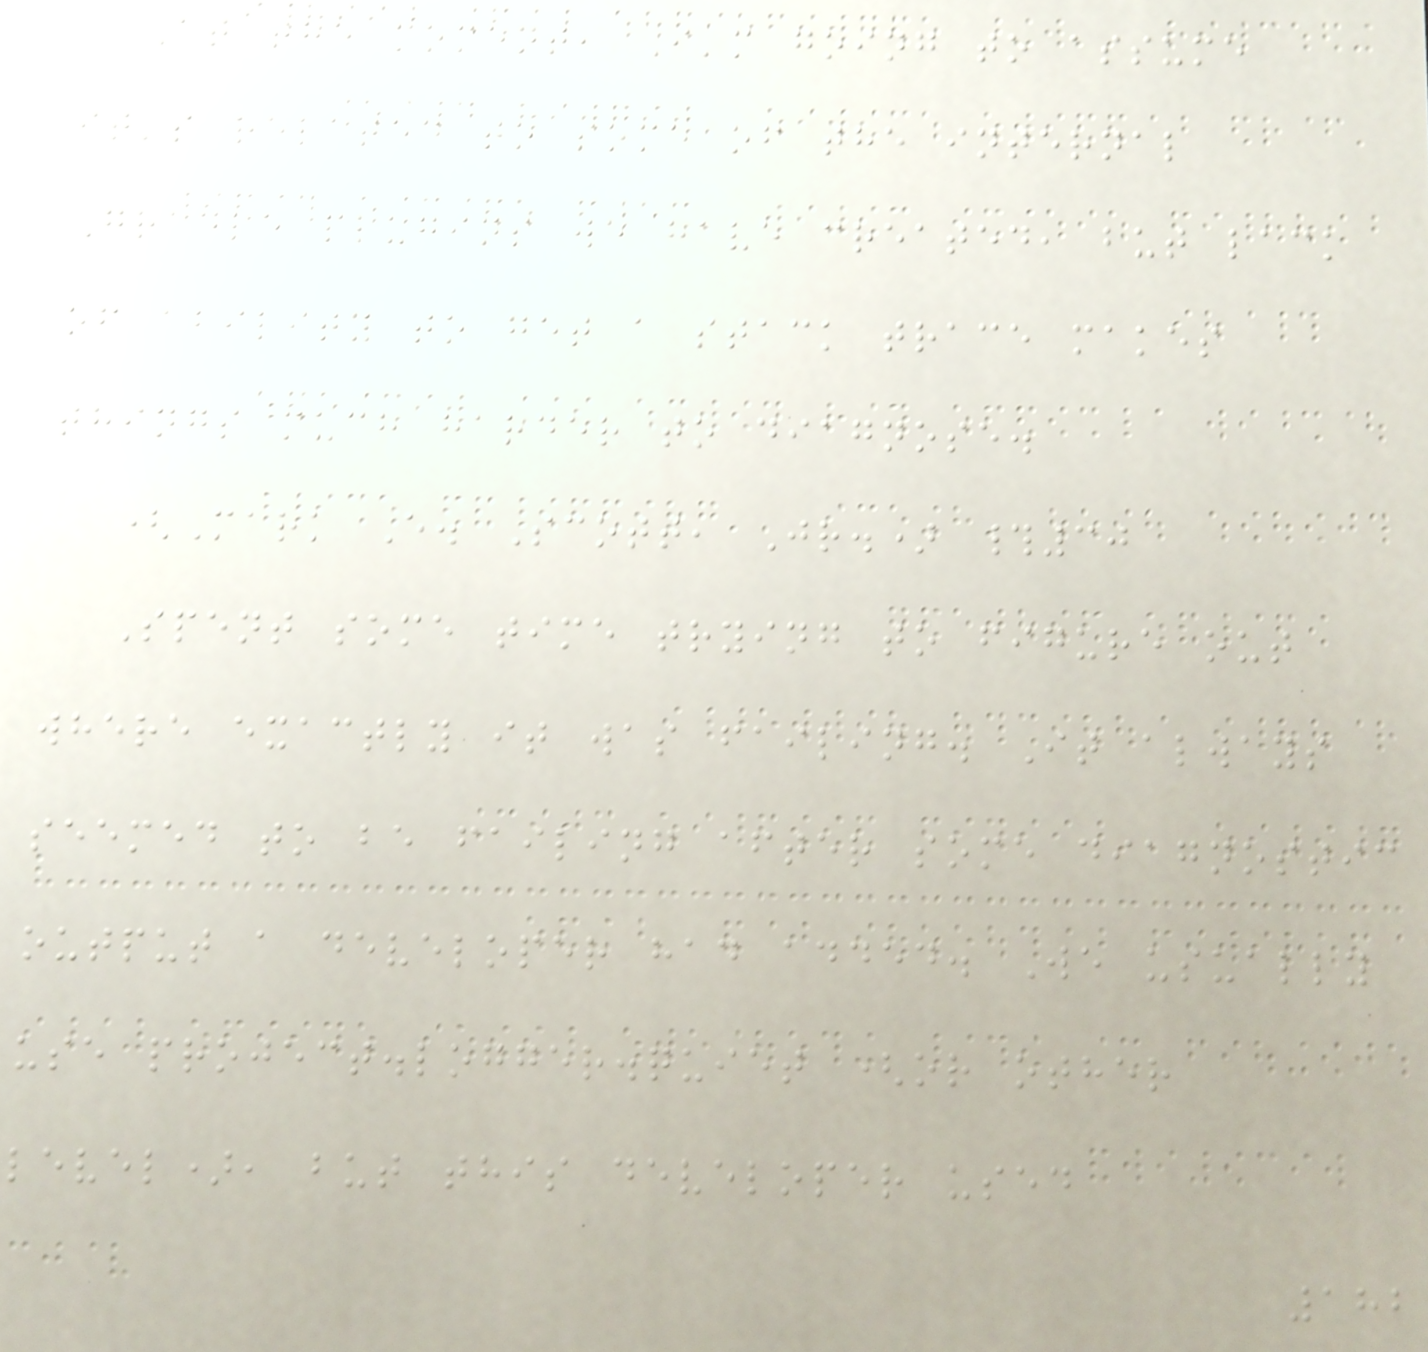At the moment, I'm going to assume
it's related to some of the internal
Gradle plugins we have created, but lack
of ability to get a stack trace makes
things much harder to diagnose.
(Mark E. Scott, Jr.) #30
Spent some time trying to figure out
where exactly it was failing. It always
seemed to be failing after some diagnostic
output a developer had added. We usually
use project.logger.quiet (or other
level), but this developer used
182
